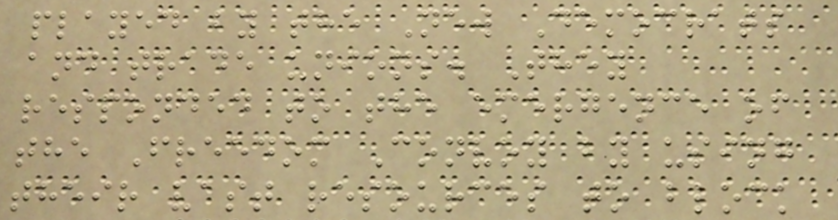played by the New Democrats
and trade unions. They
responded to the emergence of
the Freedom Convoy by using
their vast resources to block
